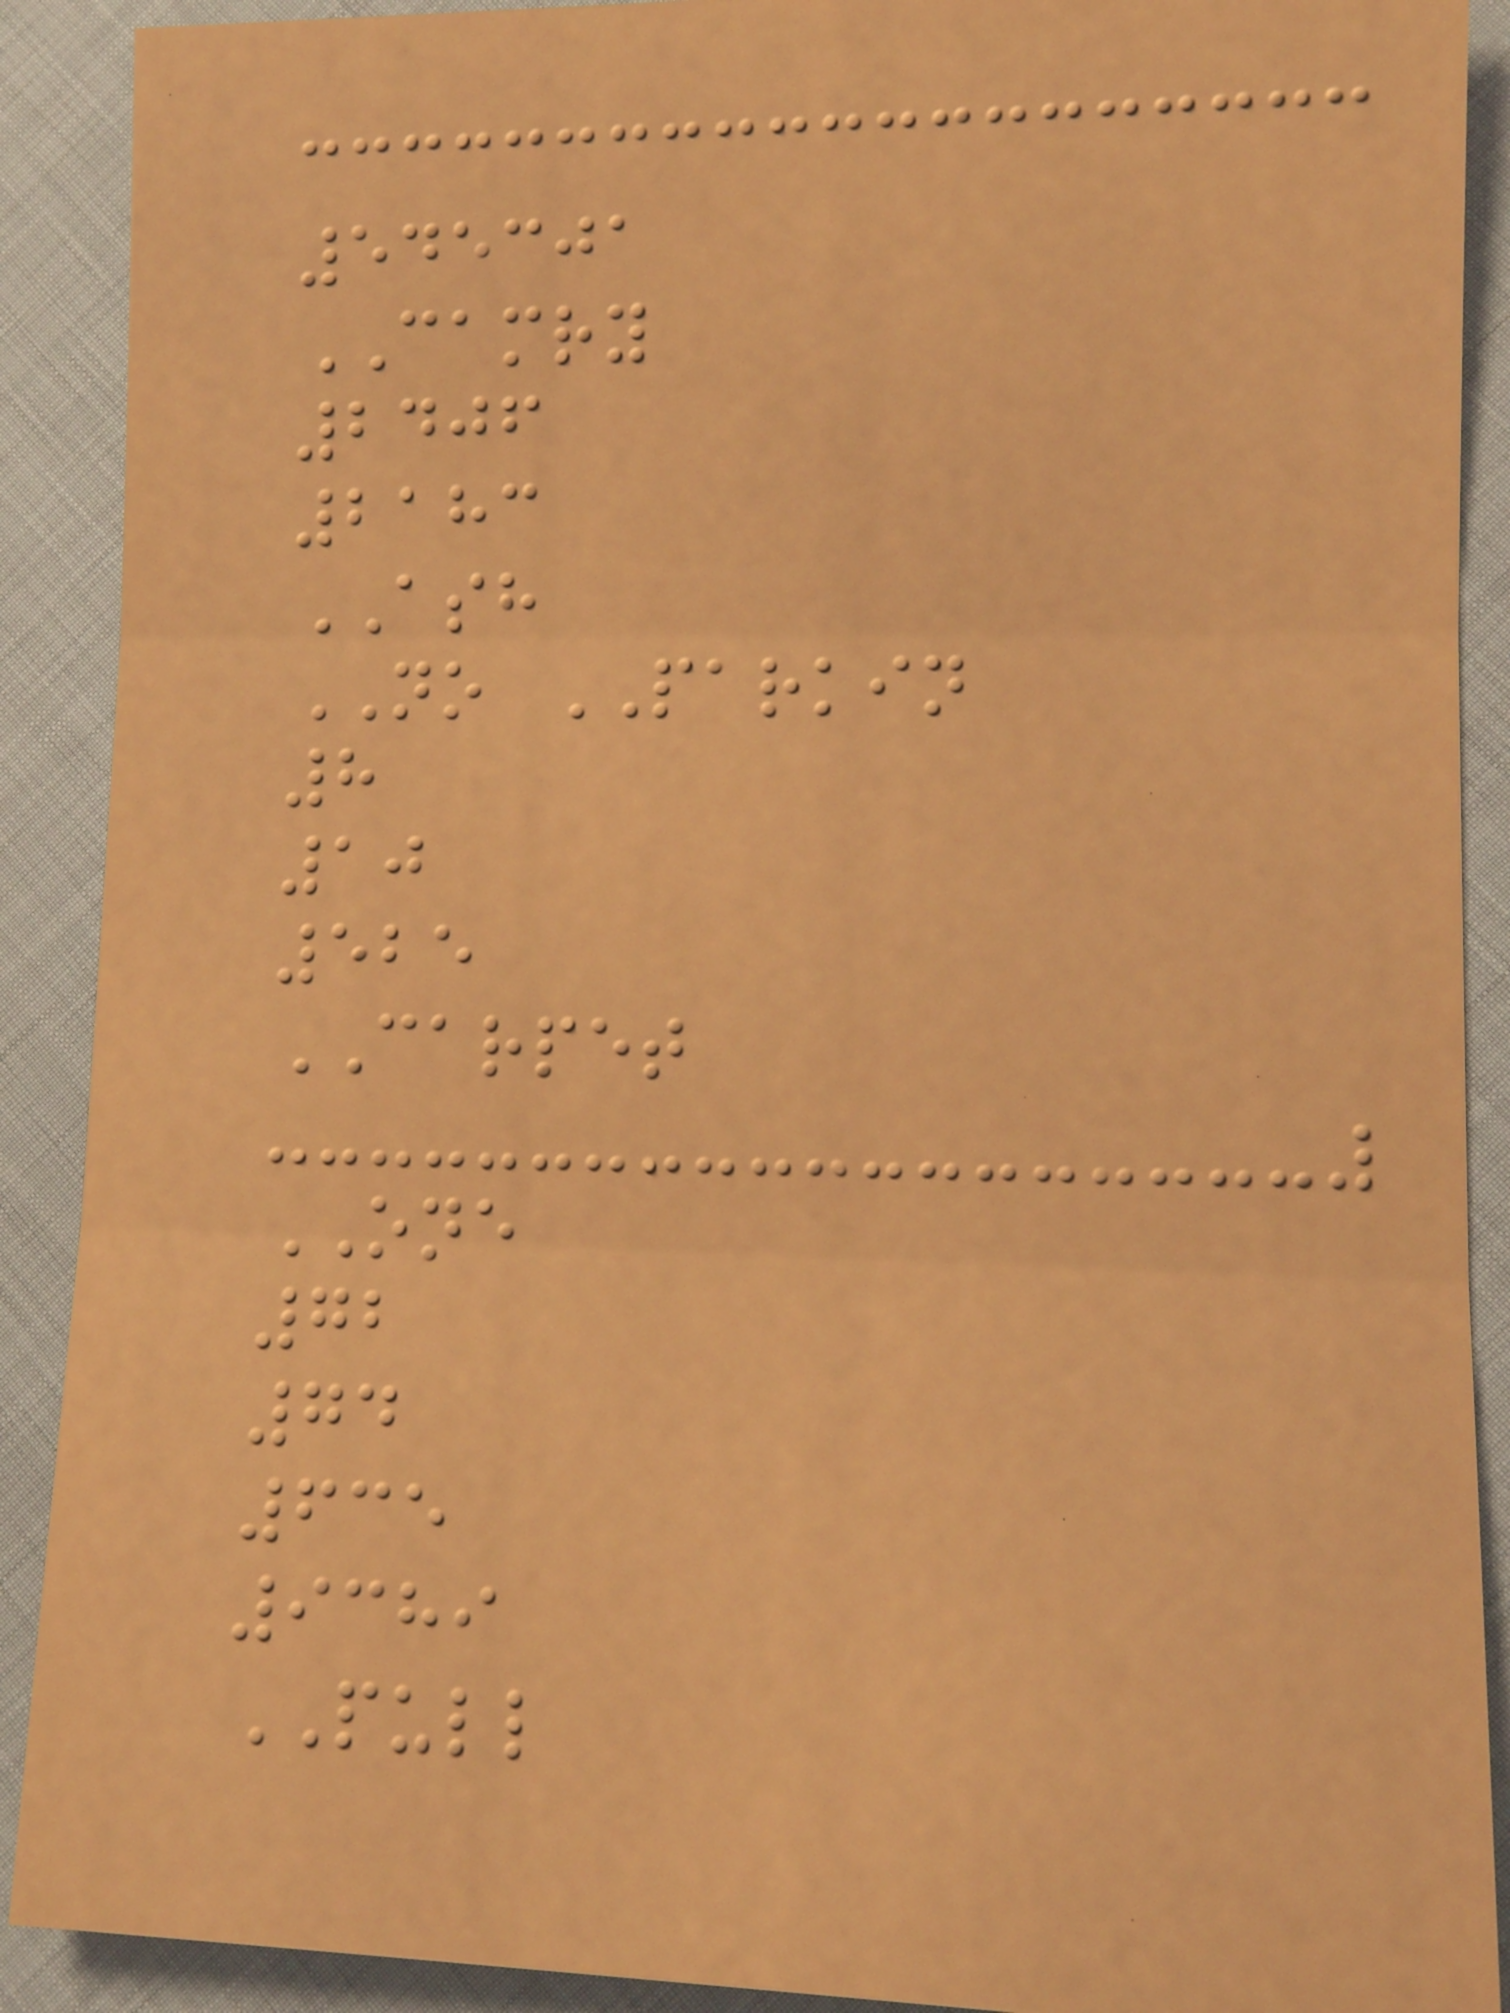545301
CAMRY
2406
2183
ASH
NO PARKIN
8
10
525
CARPET
ONE
72
74
635
9389
PULL
